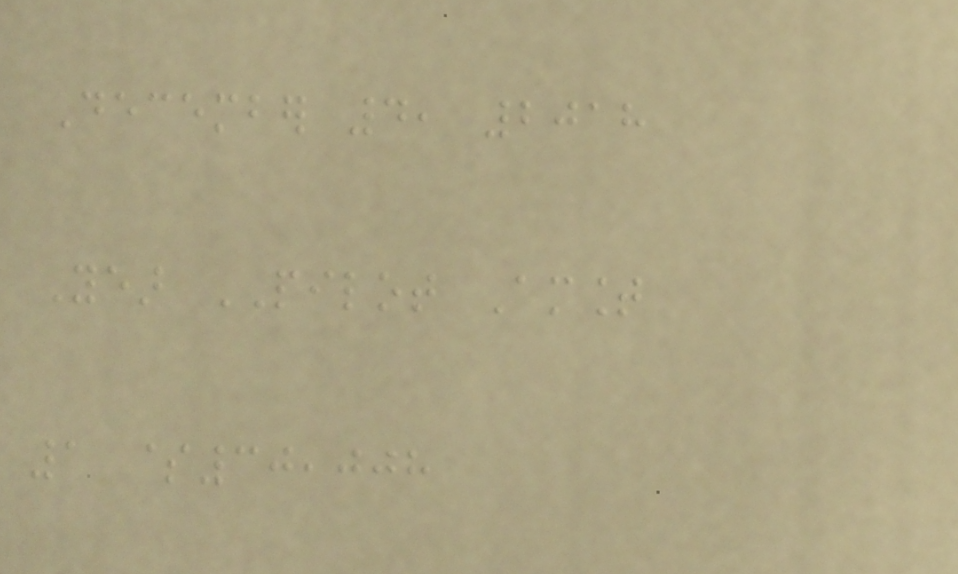December 4, 2018
Year PILOT Amount
1 $30,008
